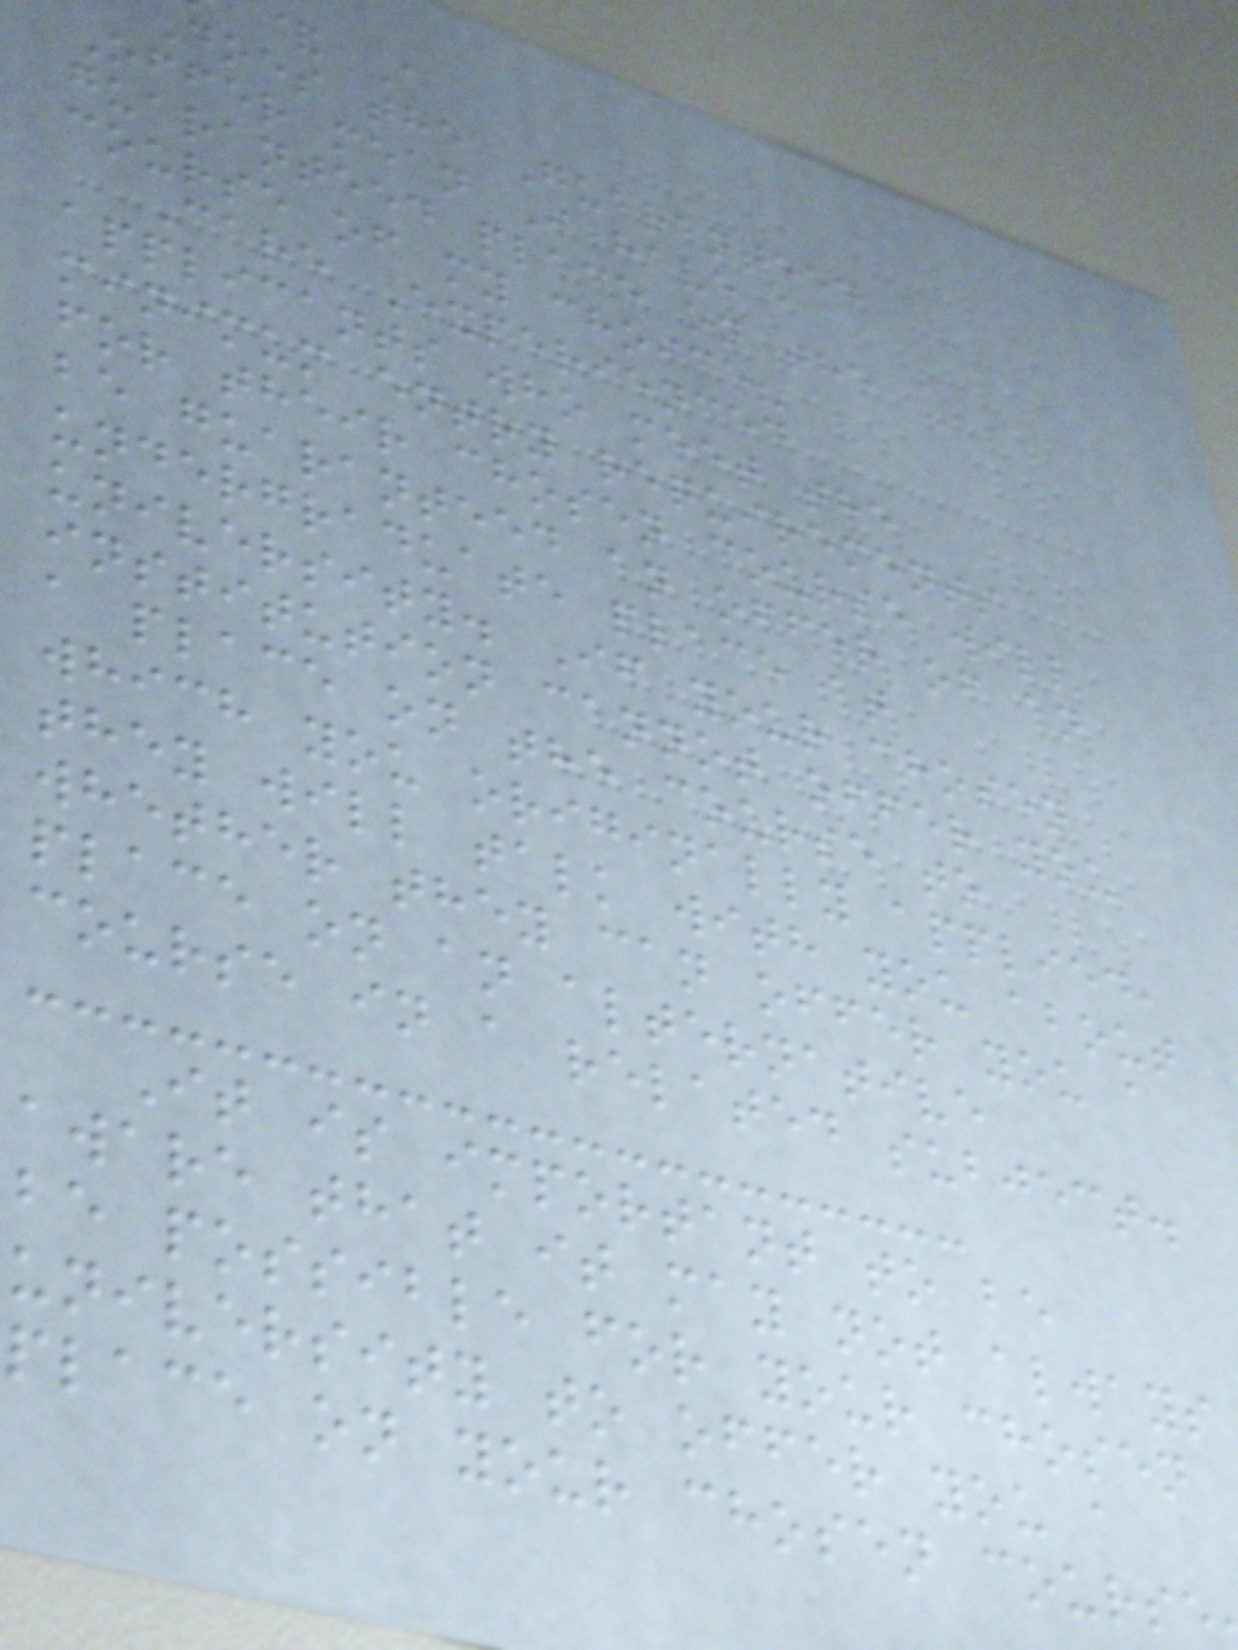& A
Does the Guaranteed
Offer mean I have a
guaranteed place on the
course of my choice?
Care Experienced
applicants who meet the
minimum entry requirements
for their chosen course will
be guaranteed an offer of an
undergraduate place at
university. If your chosen
institution cannot offer you
a place on the course to
which you originally applied,
they will talk with you about
whether they can offer you a
place on an alternative
course in a related subject.
It is important to be
aware that it may not always
be possible for your chosen
university to offer you a
place on your chosen course
